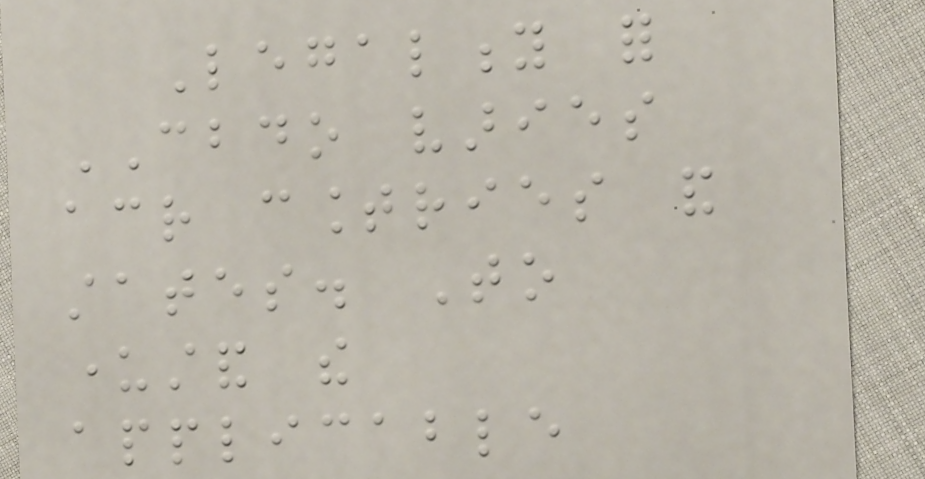Legality for
CBDO varies
across countries and
states. To
understand the
applicable
